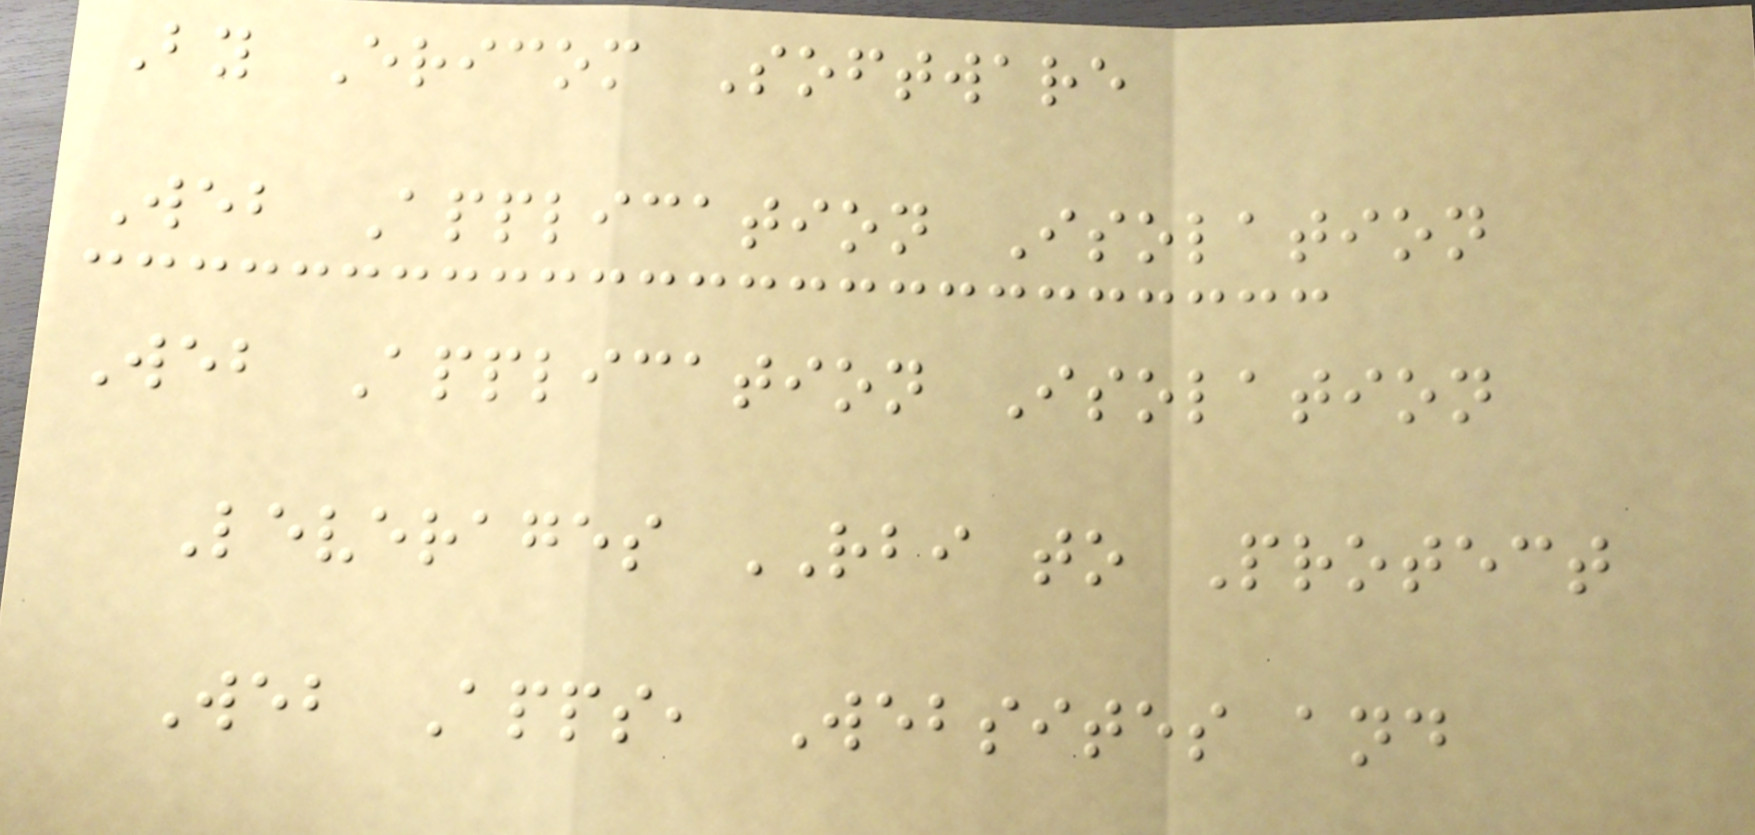By Ericom Software
Web Application Isolation
Web Application Isolation
Leverages RBI to Protect
Web Apps, Websites and
